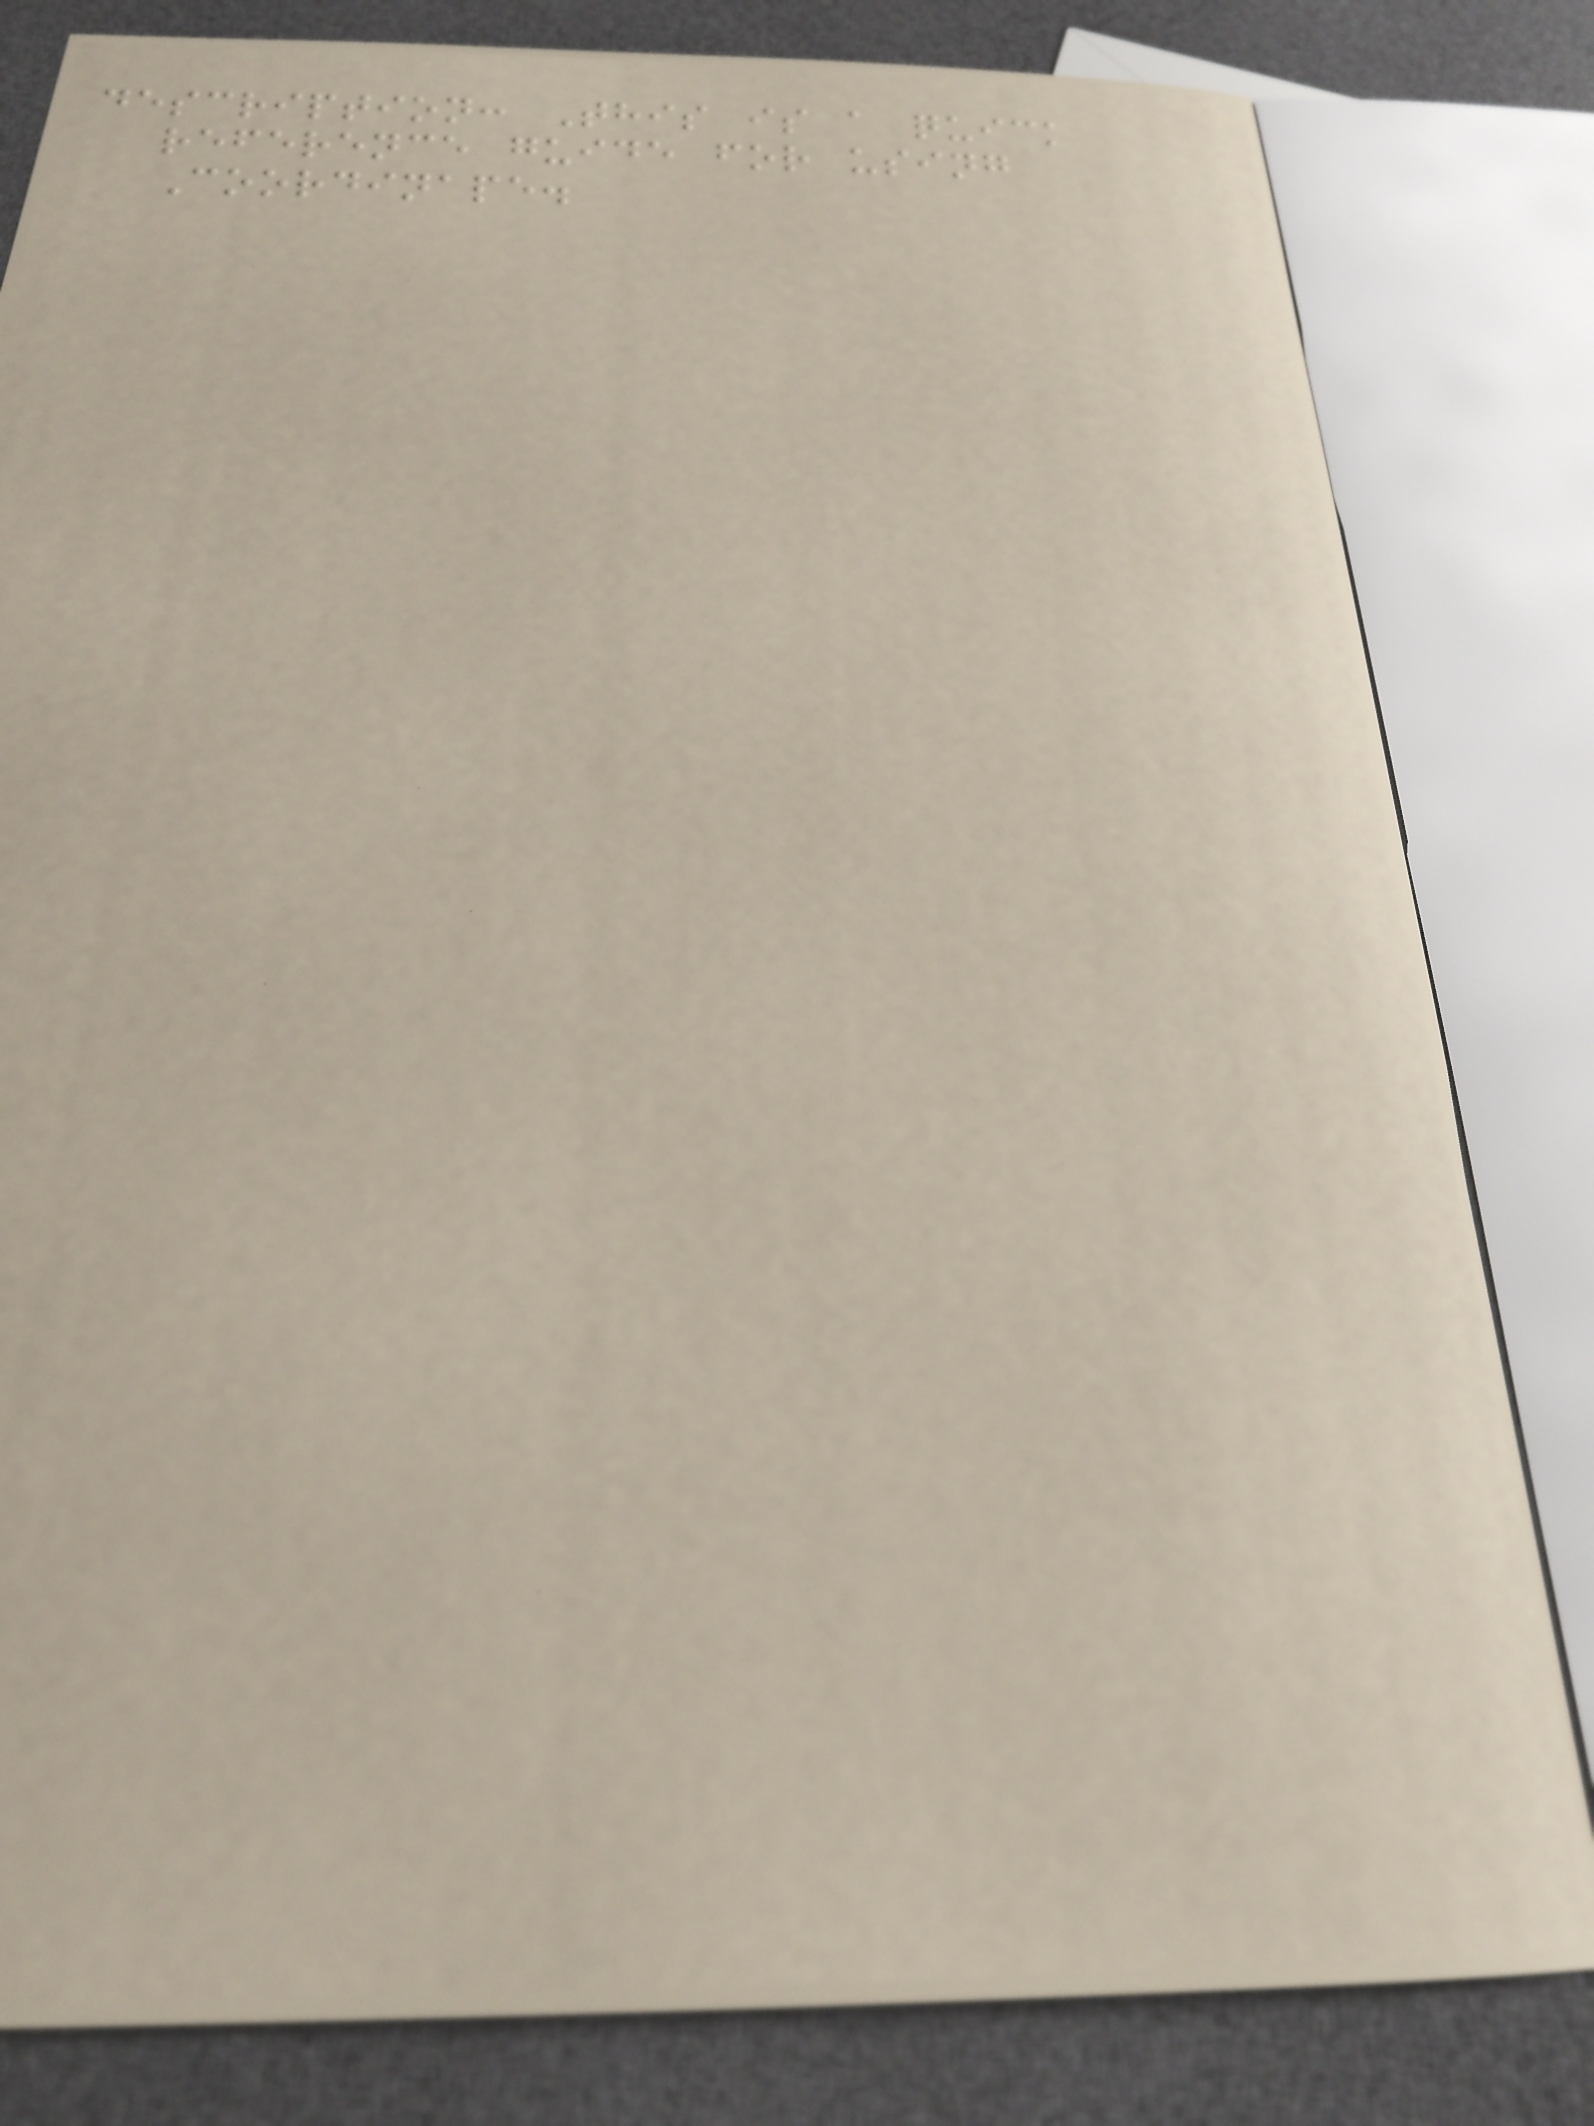description: This is a quick
reference guide for using
Coordinape.
